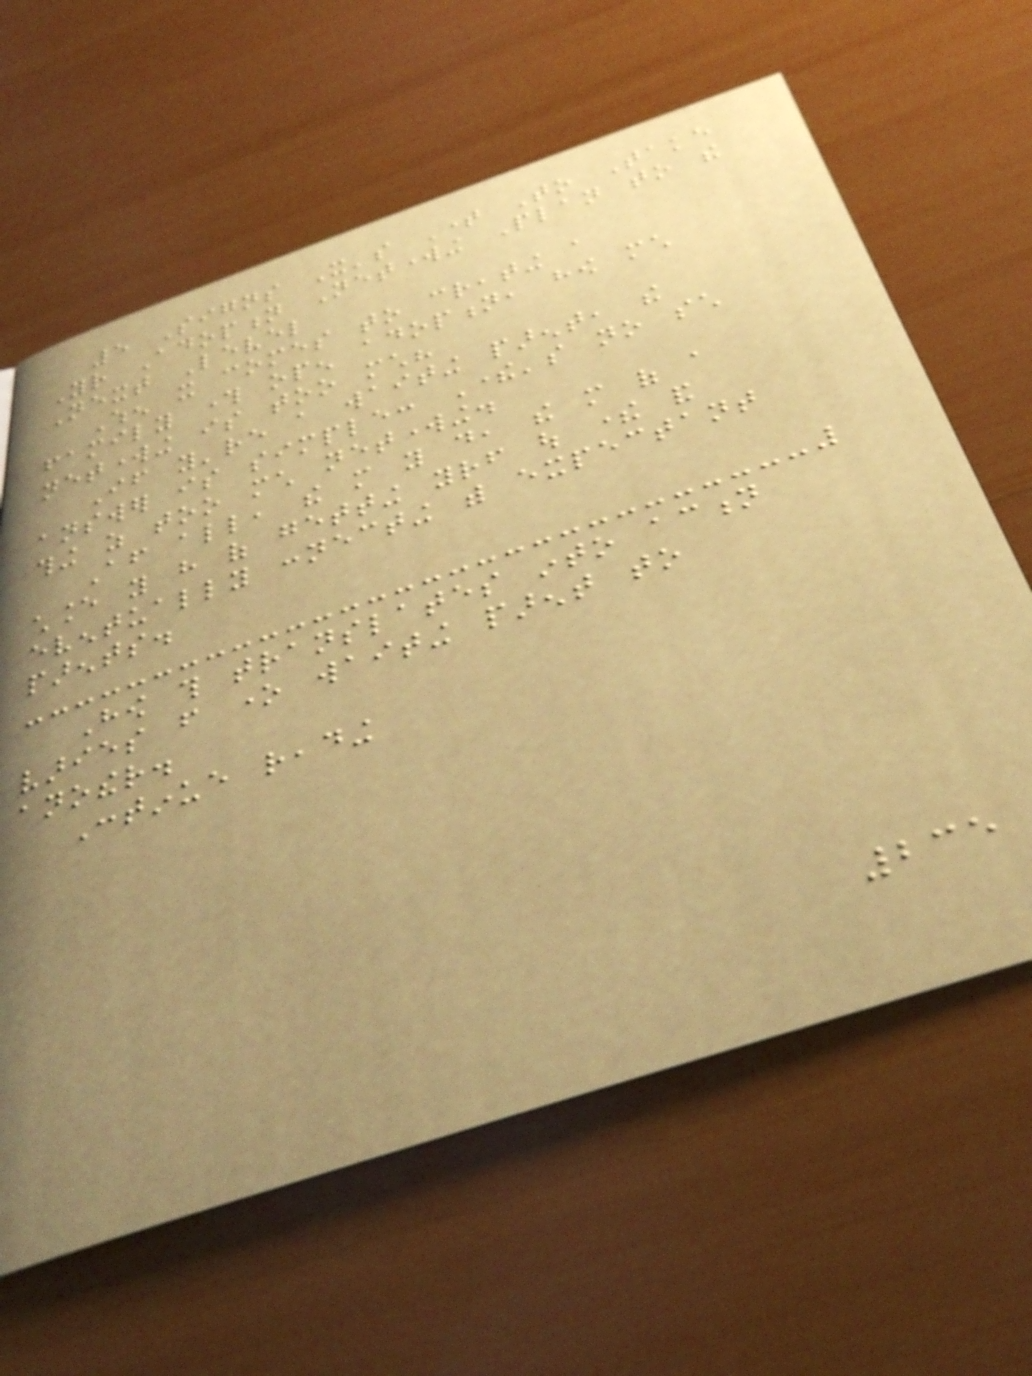5 Signs It's Time To Take
Your Adoption Networking Plan to the
Next Level
When it comes to creating a
family through open adoption, how much
networking is too much?
If you're a waiting parent, the
answer is simple: There's no such
thing as too much networking.
After all, the more you do, the more of a
chance you have of getting yourself out there and
eventually connecting with expectant
parents.
How this translates into action
varies from one waiting parent to
another.
Continue reading
235
